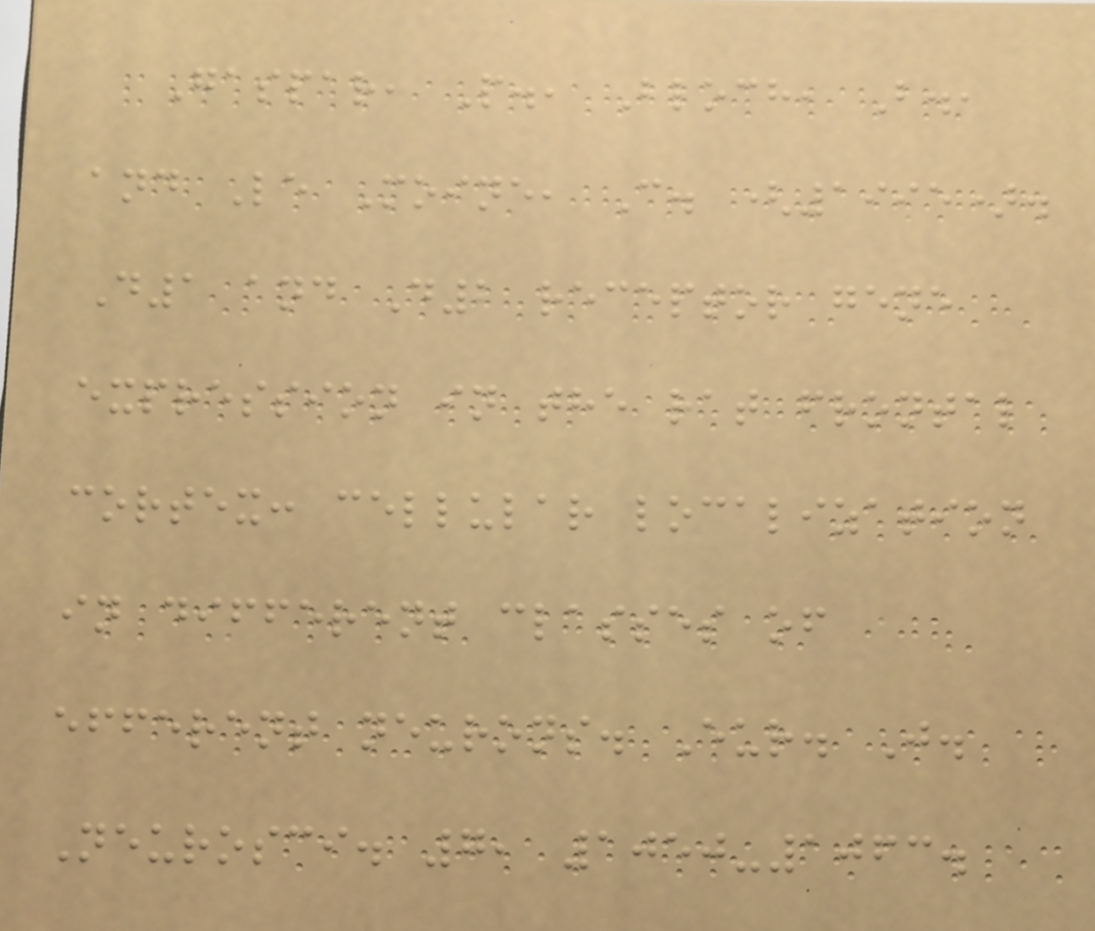Gaspar, P., Bloch, B.,
and Le Moine, C. (1995).
D1 and D2 receptor gene
expression in the rat frontal
cortex: cellular localization
in different classes of
efferent neurons. Eur. J.
Neurosci. 7, 1050-1063.
